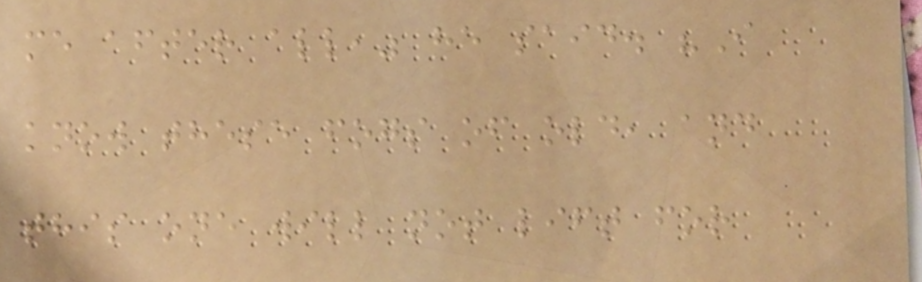me after all," he said. "I
know these fogs of old, and
this one will not lift for
